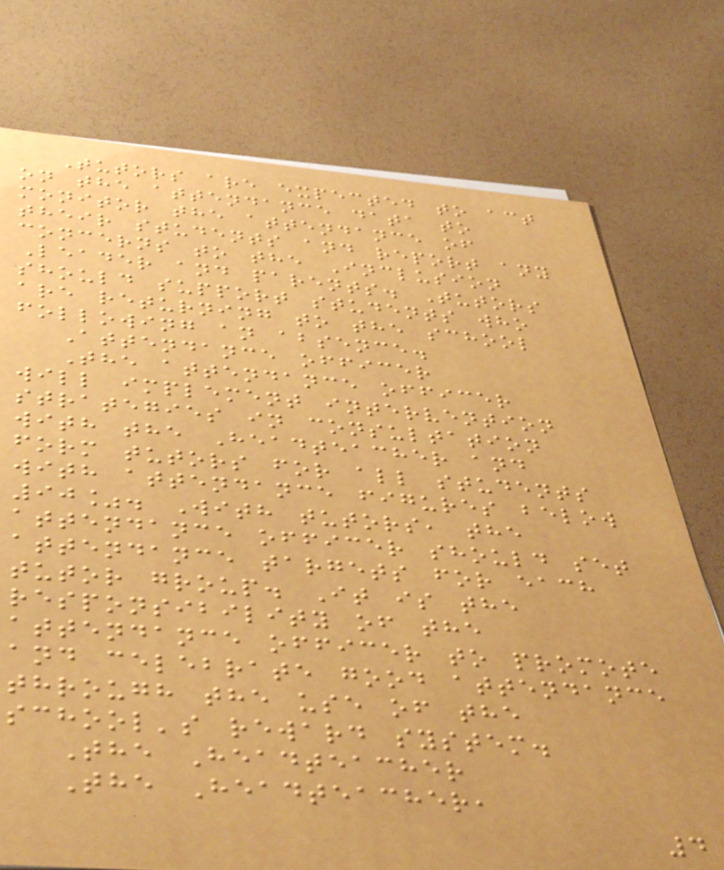Tutors are expected to act
on the attendance data to
monitor the attendance of
their students and report any
concerns to the Inclusion
Leader and parents. Tutors
should support students who
are returning to the school
following an absence.
Attendance officer
The attendance officer
will implement intervention
strategies in consultation
with the Headteacher and
form tutors for all students
with attendance figures below
90%. With tutors, the
attendance officer should set
attendance targets for each
tutor group. It is the
responsibility of the
attendance officer to promote
and celebrate good attendance
through the use of the
school's reward system.
The Headteacher
The Headteacher,
4
